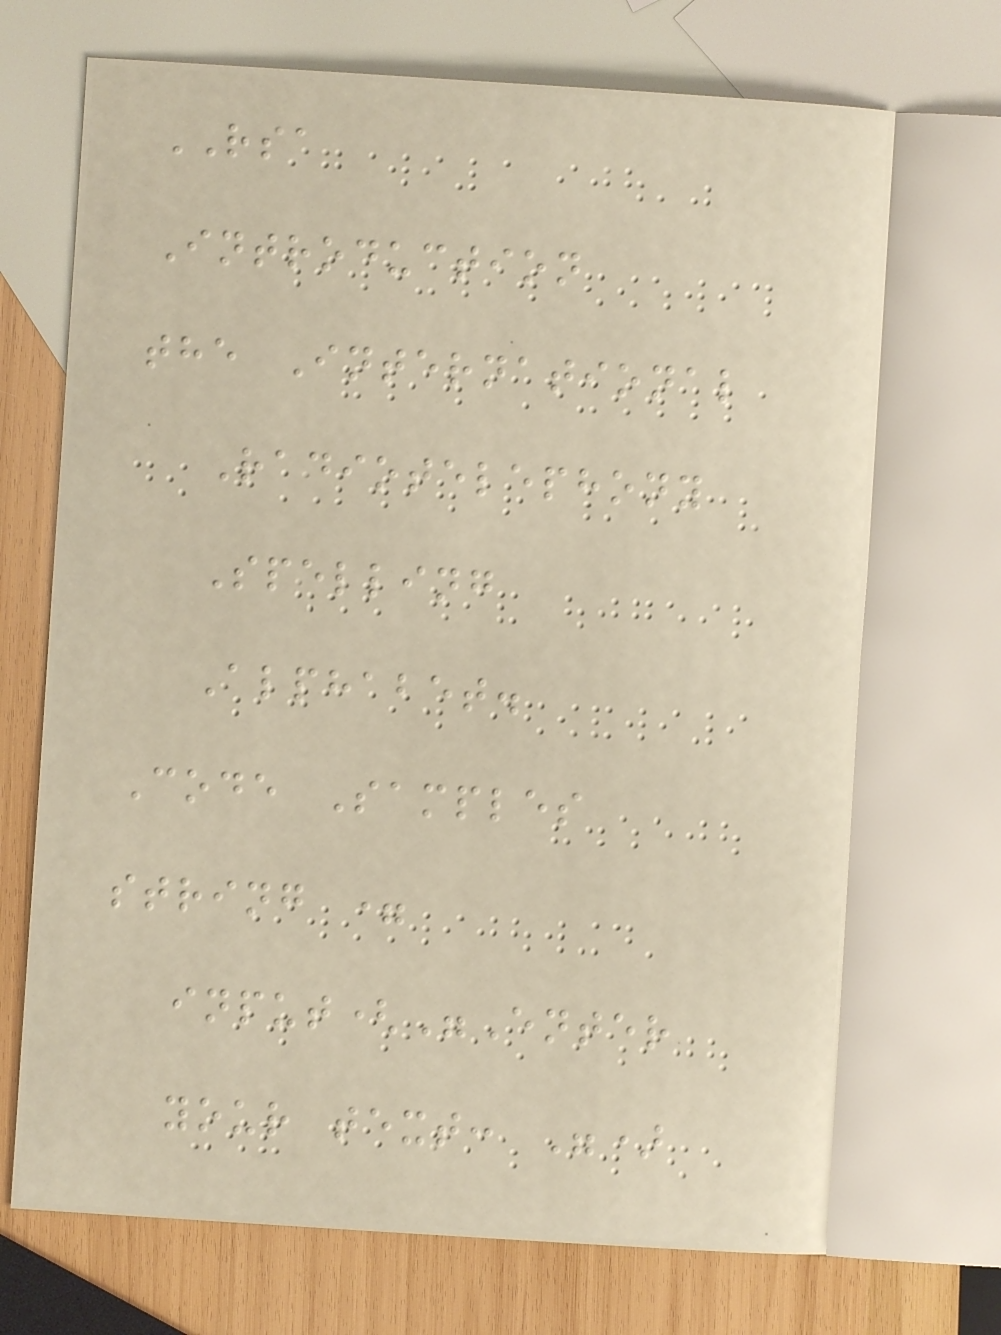RSA
Introduction
the International
Radiotelephony
Spelling
Alphabet.
Code Samples
string =
input("Enter
your text: ")
